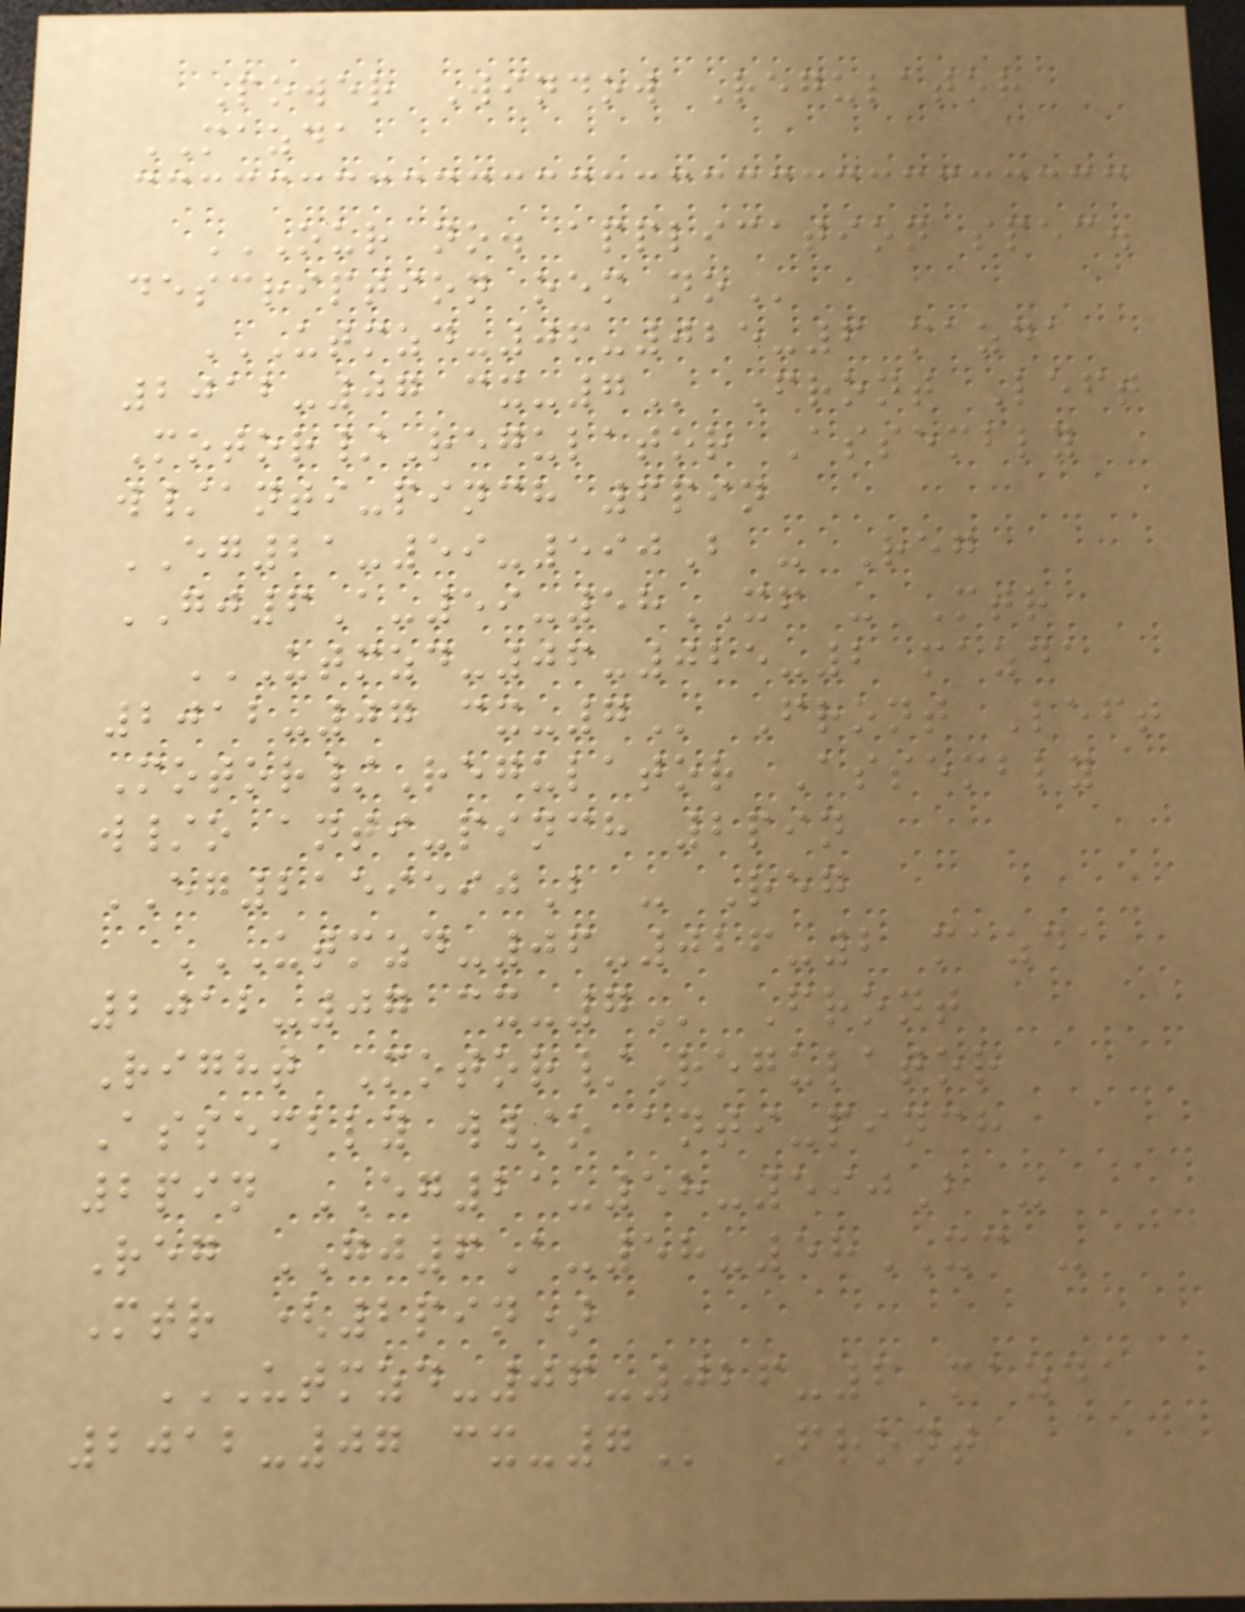Power Window Regulator
MAZDA
OUR NO. APPLICATION SPEC.
DESCRIPTION OEM NO
UTMZD-06-025-6 MAZDA
2012-07 CX-7 Front Left
Motor/Regulator Assembly
w/anti-pinch 6pin
EG21-59-590B - Reg
GJ6A-59-58XF - Mtr
UTMZD-06-025-2 MAZDA
2012-07 CX-7 Front Left
Motor/Regulator Assembly
w/o anti-pinch 2pin
EG2159590B - Reg
UTMZD-06-026-2 MAZDA
2012-07 CX-7 Front
Right Motor/Regulator
Assembly w/o anti-pinch
2pin EG21-58-590B -
Reg GJ6A-58-58XC -
Mtr (2pin)
UTMZD-06-026-6 MAZDA
2012-07 CX-7 Front
